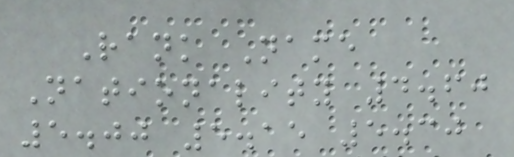Rank Name
Nationality 4.60
5.00 5.15 5.30
